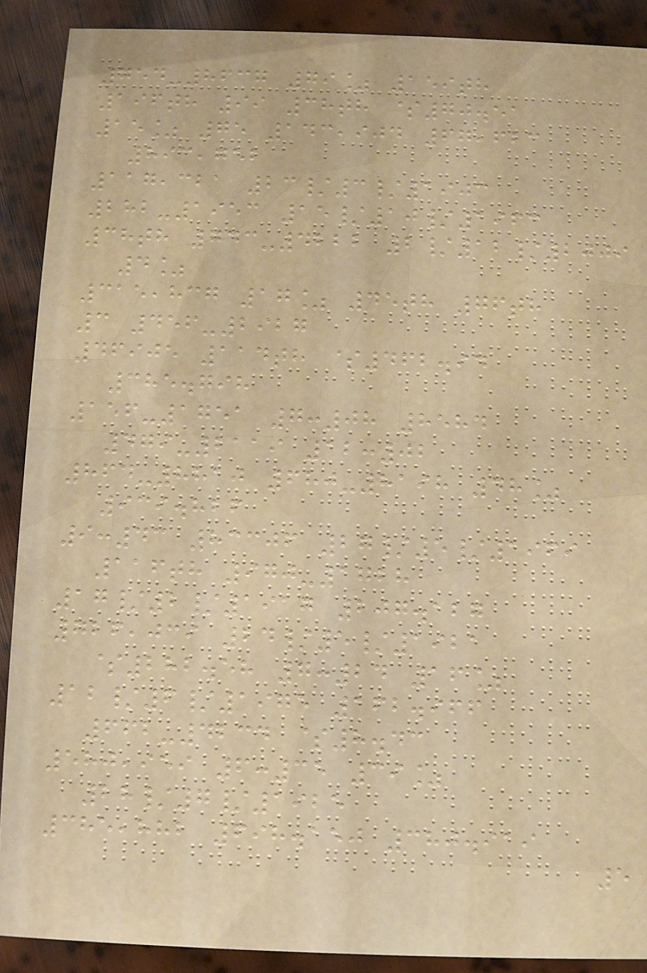754-8637 79% 159th
196th 99 38th $70.51
15% 75 143,904 67,623
893,752
117,321 23/3/1903
282-1953 15/10/1963
38th 743-4222 2/12/2009
4%
315,837 17% 45th 76th
3 456-2927
46905 114th $462.94
385.798
156-1751 7:08 8584
479-2119 12:02
864-8810 680-8198 48%
939.826
9:43 83306 27/5/1969
116th 970-1728
17/2/1917 207.127
726,039 24/5/1921
$282.58 7:24 16%
12/6/1975 162.966
662-4234 $8.43
580,959 6:35 39%
28/7/1925
385,882 698.150 380.919
5
